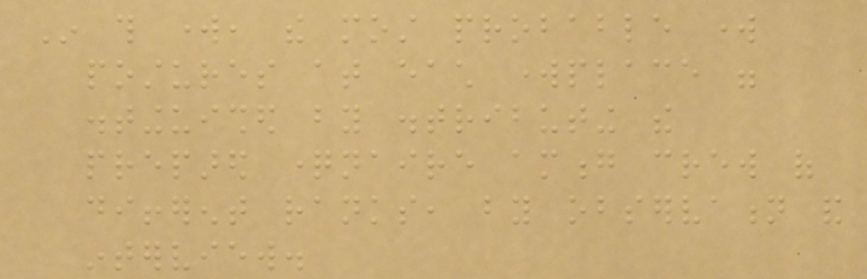In this work, the most probable work
postures at each workplace were
distinguished by distributing the
prepared questionnaire among crew of
different ranks, by observation and
interview.
